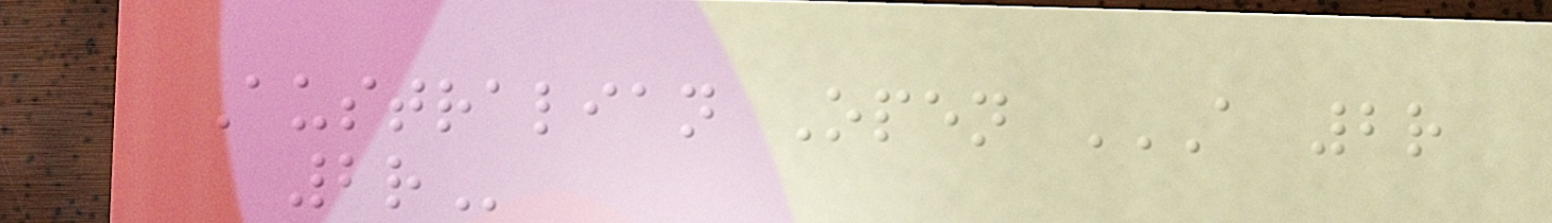Australian Open A 2R
2R
